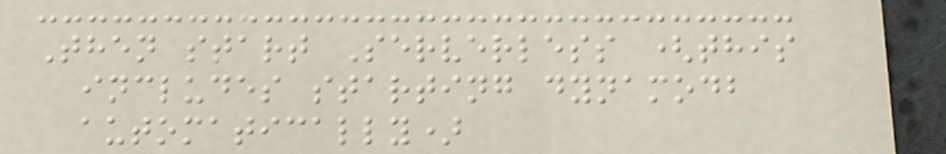Then start Serverless (this
includes starting dynamodb
automatically)
